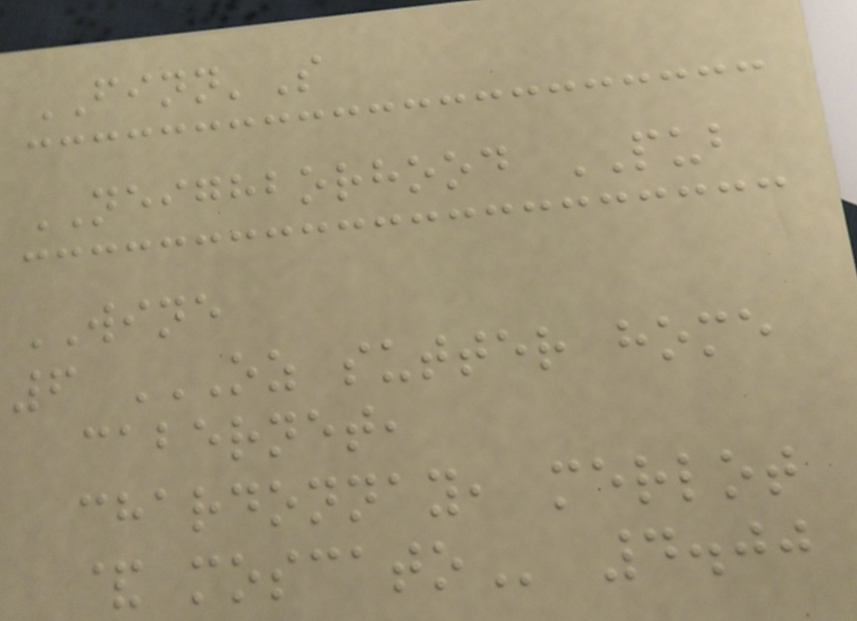FINN'S
NEIGHBORHOOD PUB
WINE
6 OZ SUTTER HOME
CABERNET,
CHARDONNAY, MERLOT
& MOSCATO 4.00
